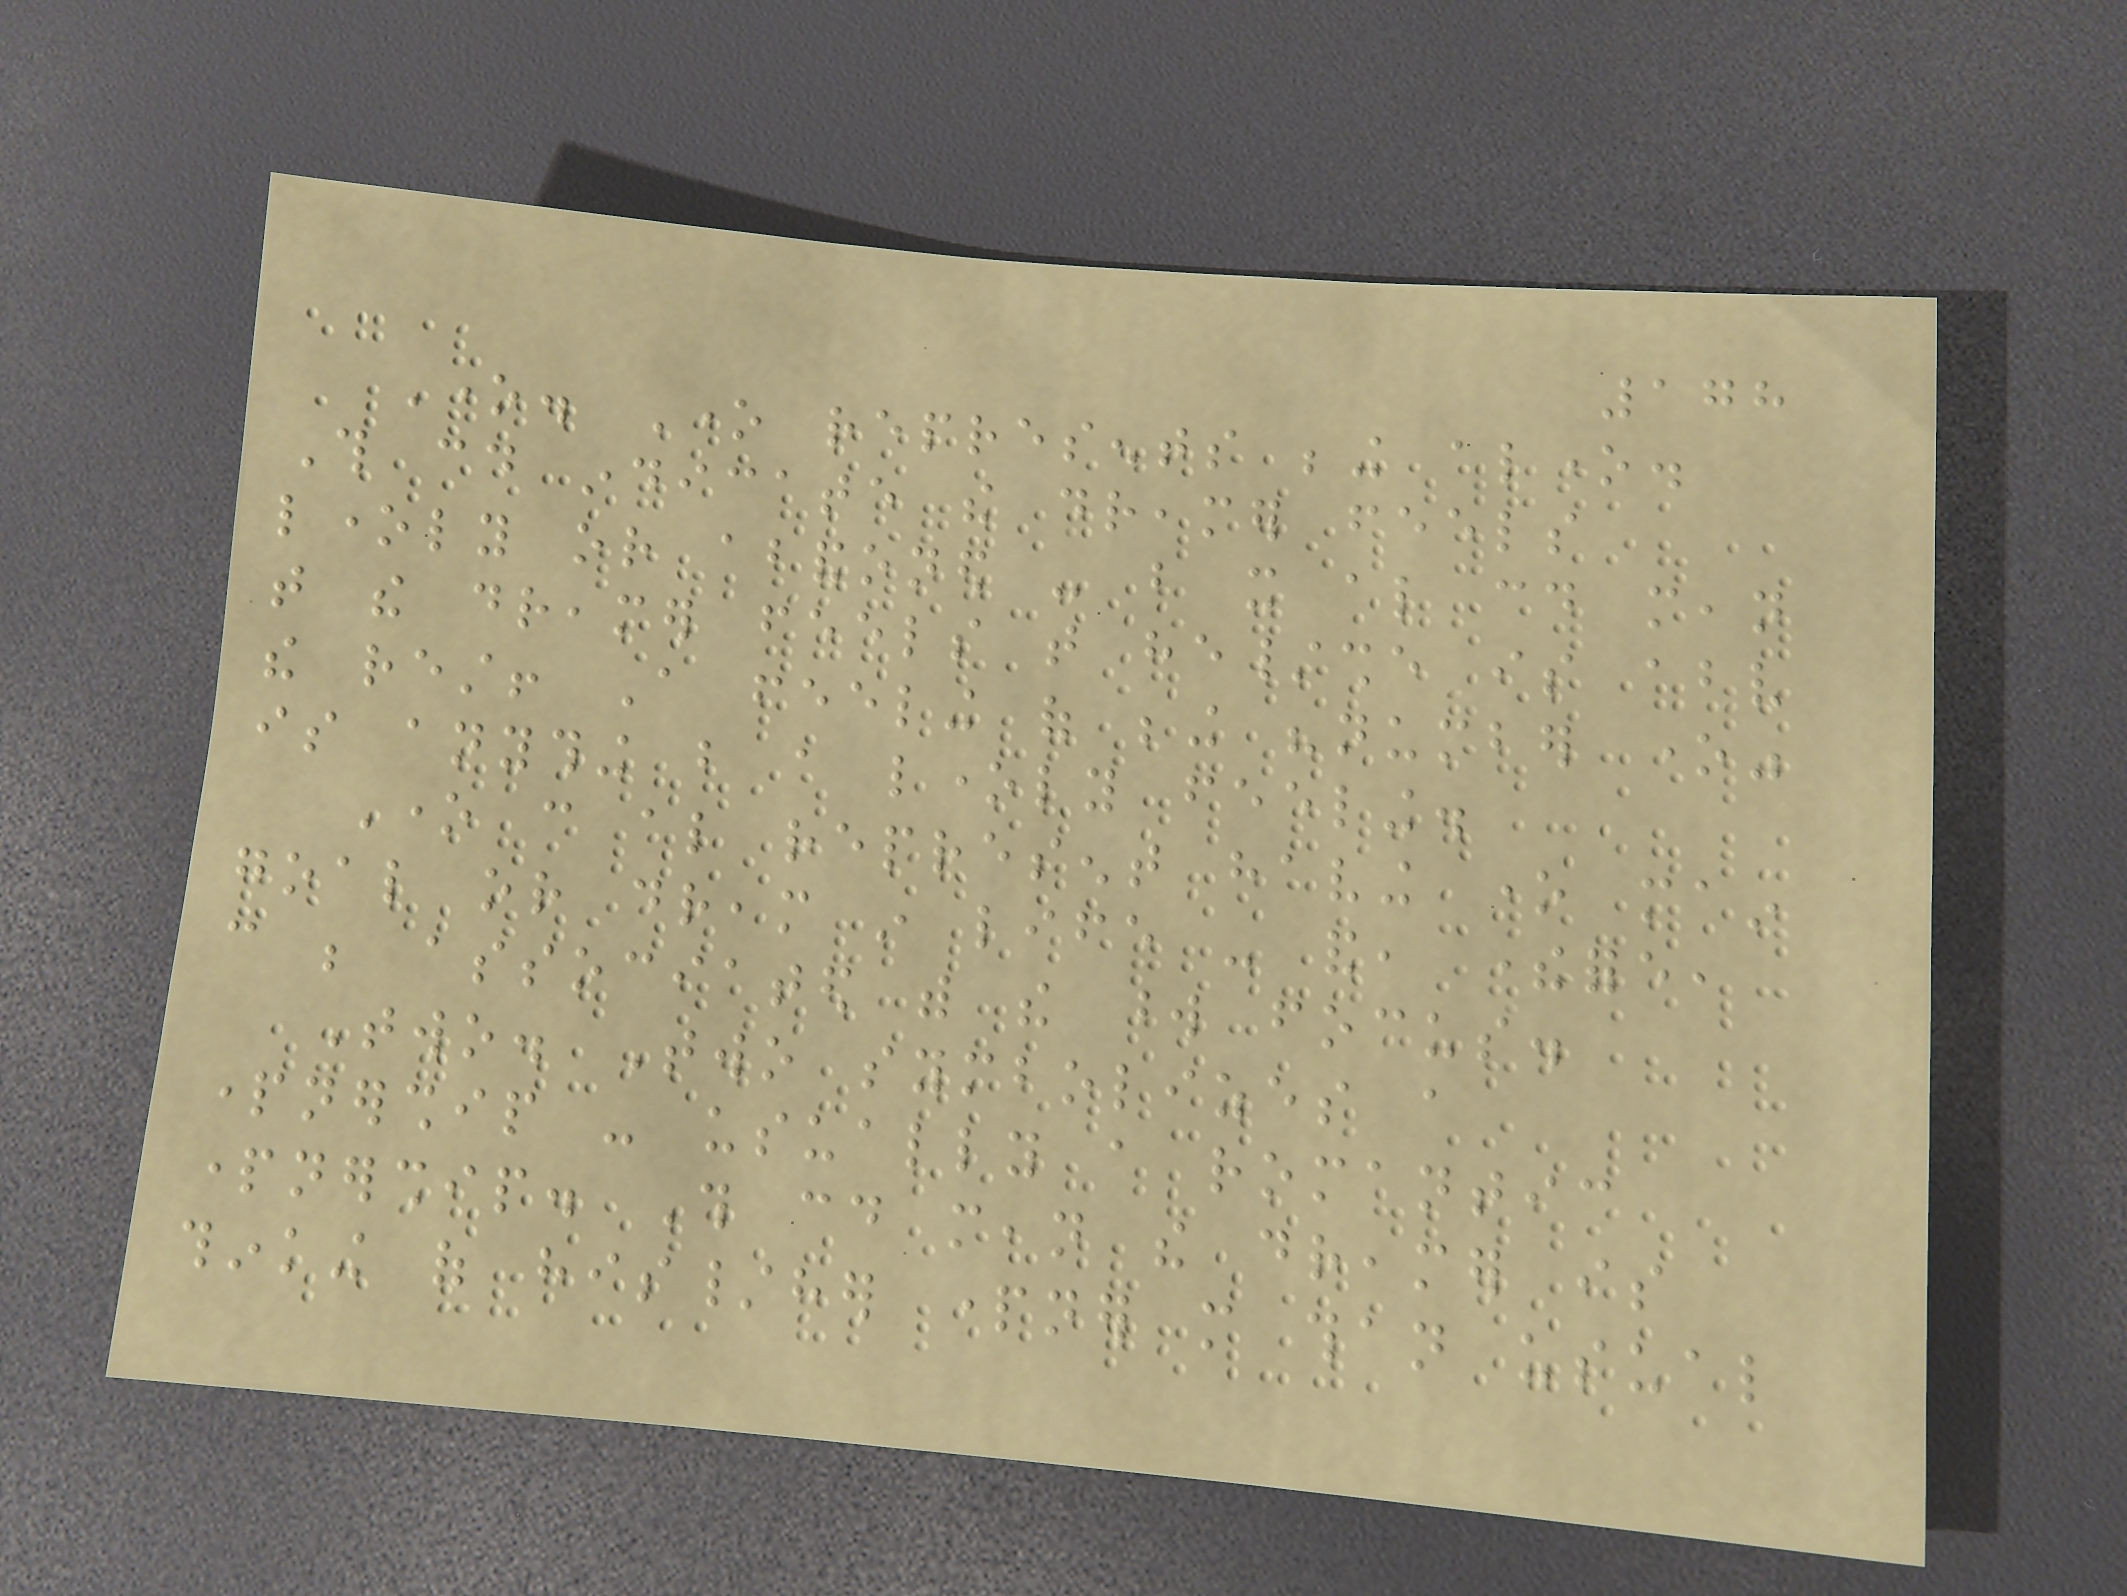178
One. One represents being alone.
This could indicate the dreamer feels
lonely or abandoned - but it also could mean
that the dreamer feels that he/she is above
the rest! A feeling of being "number one"
is anything but a lonely feeling.
One can also represent having one main
goal or dream in life - and, therefore,
can be associated with the word focus.
Two. Two symbolizes a
partnership - usually a romantic
partnership. This could mean the dreamer is
thinking of his/her partner more than usual
